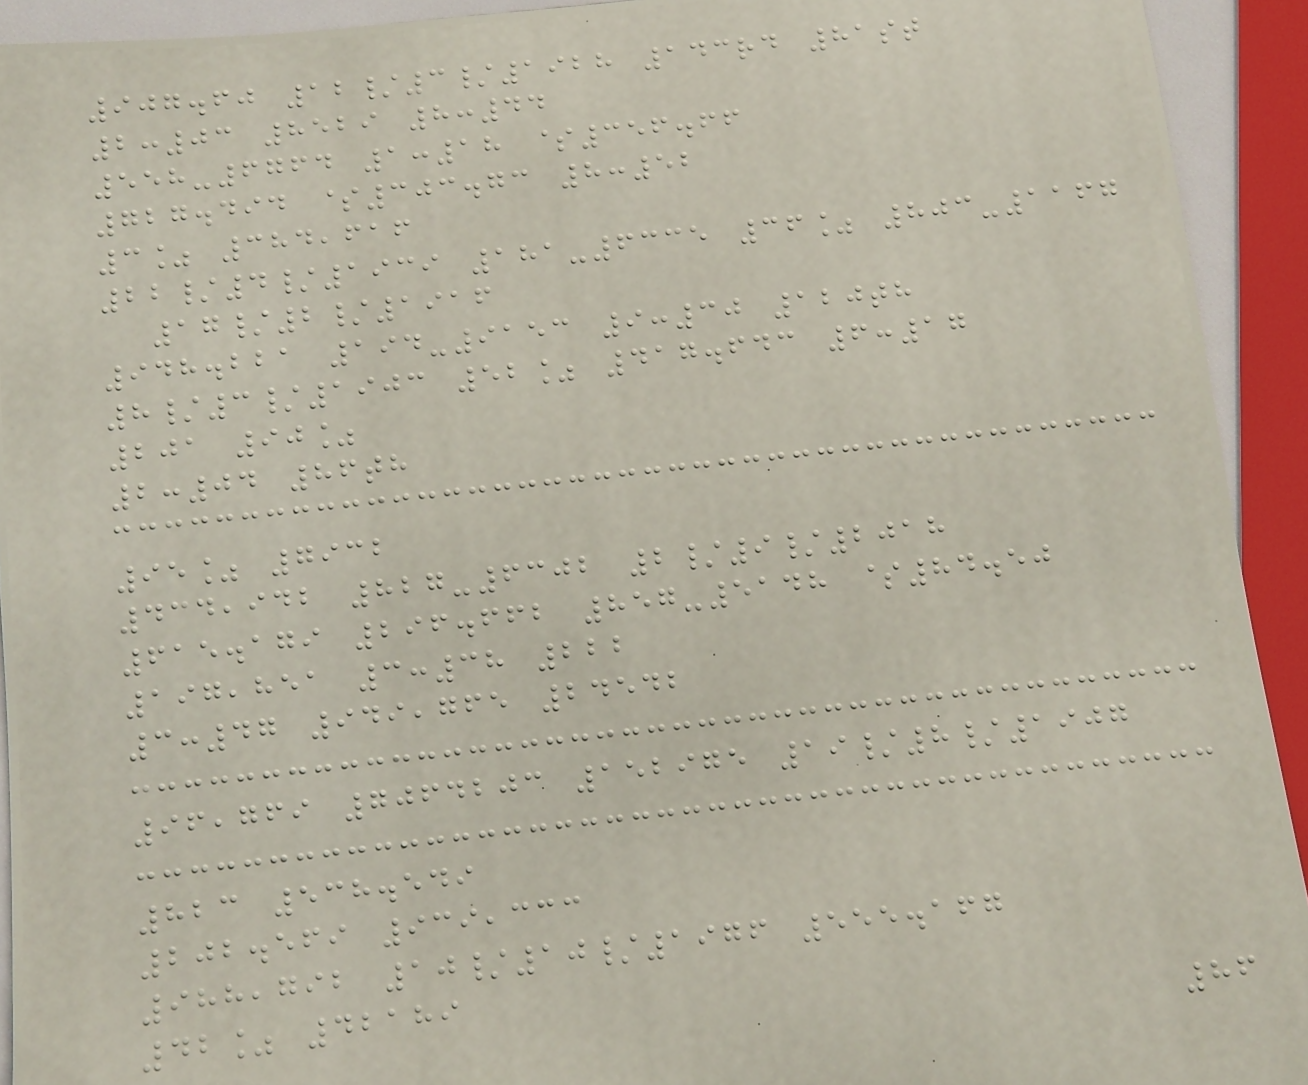907.60 12/3/1928 143rd 81st
2:03 8529 8:44
558-6764 1:18 $356.66
727.494 $303.73 8:52
3% 384,616
22/4/1939 181-6335 36% 803-1167
17/2/1916
948.221 194-9153 9:30 120th
8/3/1903 52% 417.643 6:17
201 90%
2:04 86th
95% 7932
434,942 827-6302 2/9/2018
615.179 296.662 857-5148 $84.50
197,851 3:38 222
3:47 949,765 24542
96,769 7064203 152975 19/8/1907
823 538.549
202.569 939,333
988,792 10/10/1976 555.167
42% 42189
86
